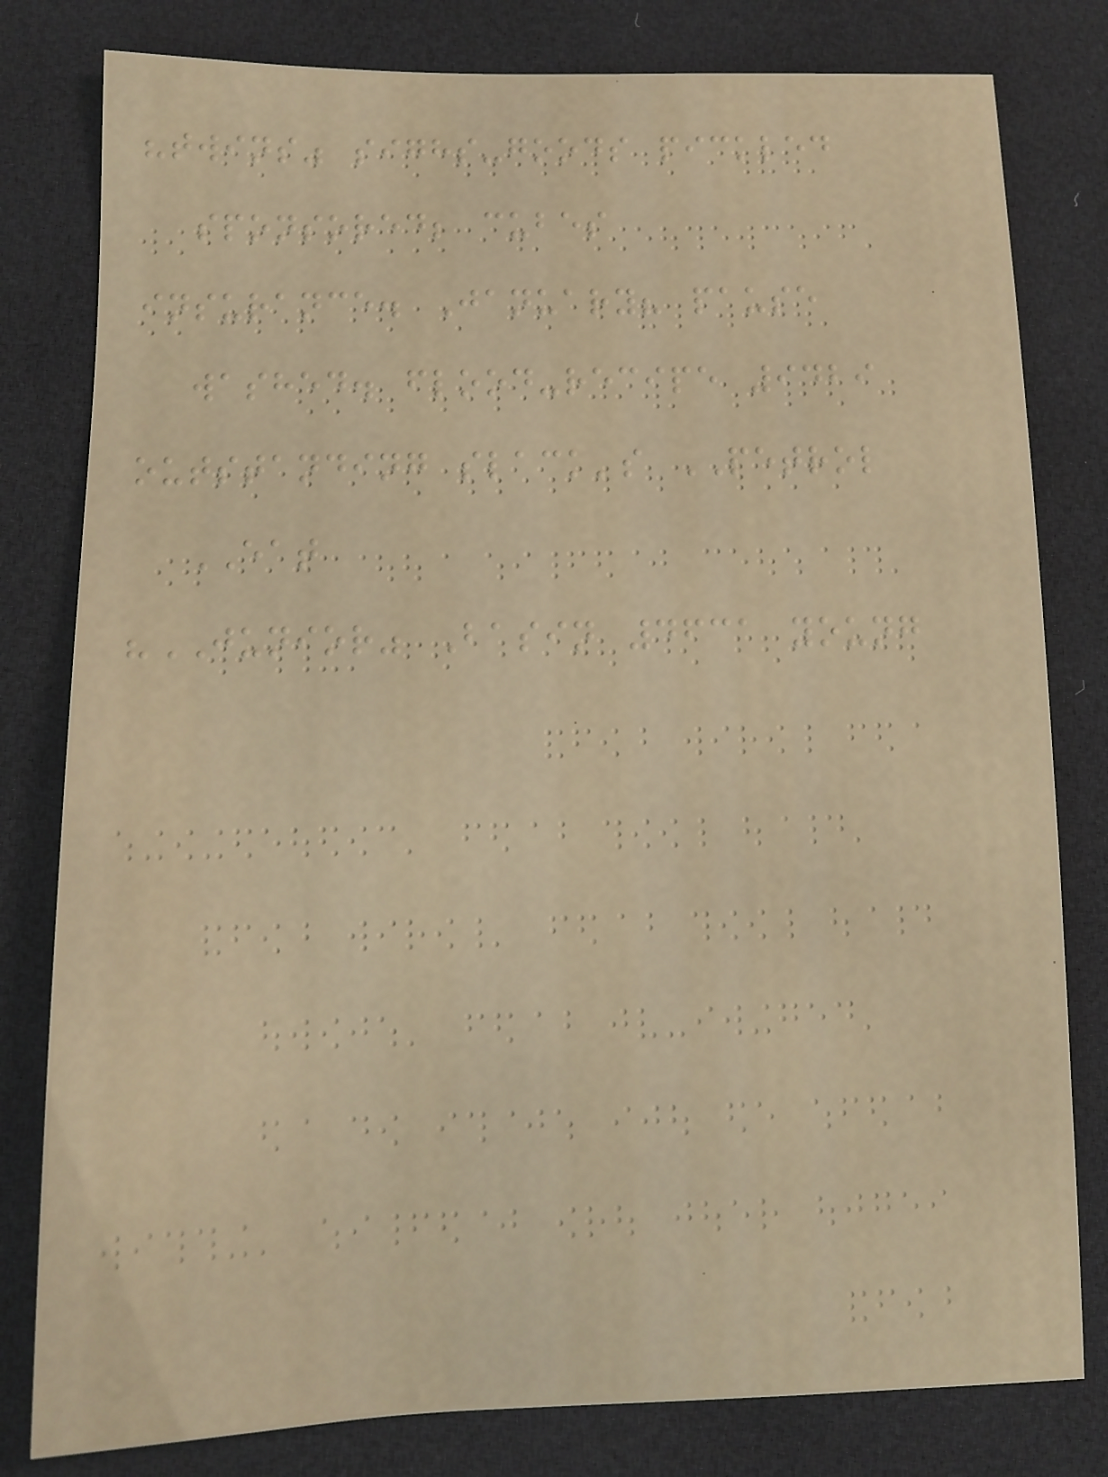"twins" sighs-goods pickled
sponsored; cubes
insurance. January? pause
washed. flood-recipe 9429
outstanding slack's PETROL
EAT
"JUNIOR" Basin 4631 young
